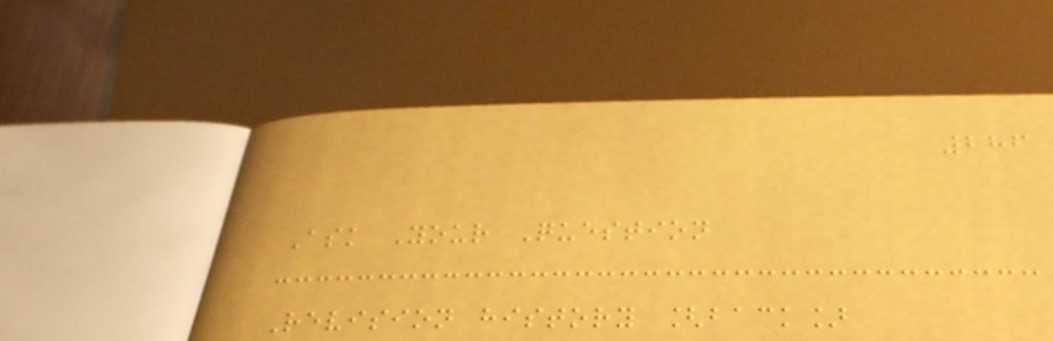286
Ask Your Question
Revision history [back]
